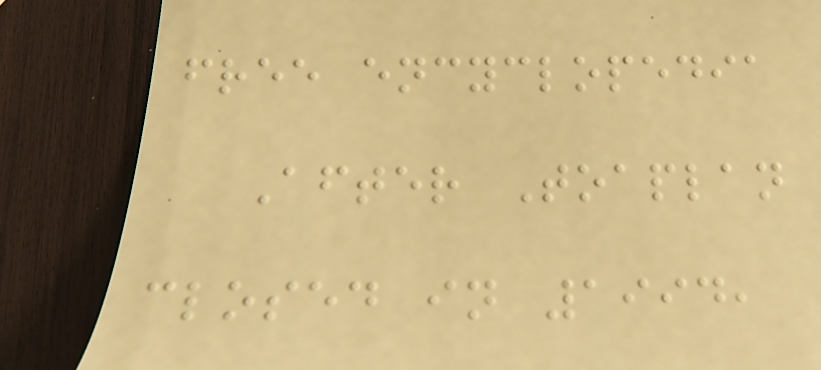free encyclopedia
After Toaplan
closed in 1994,
